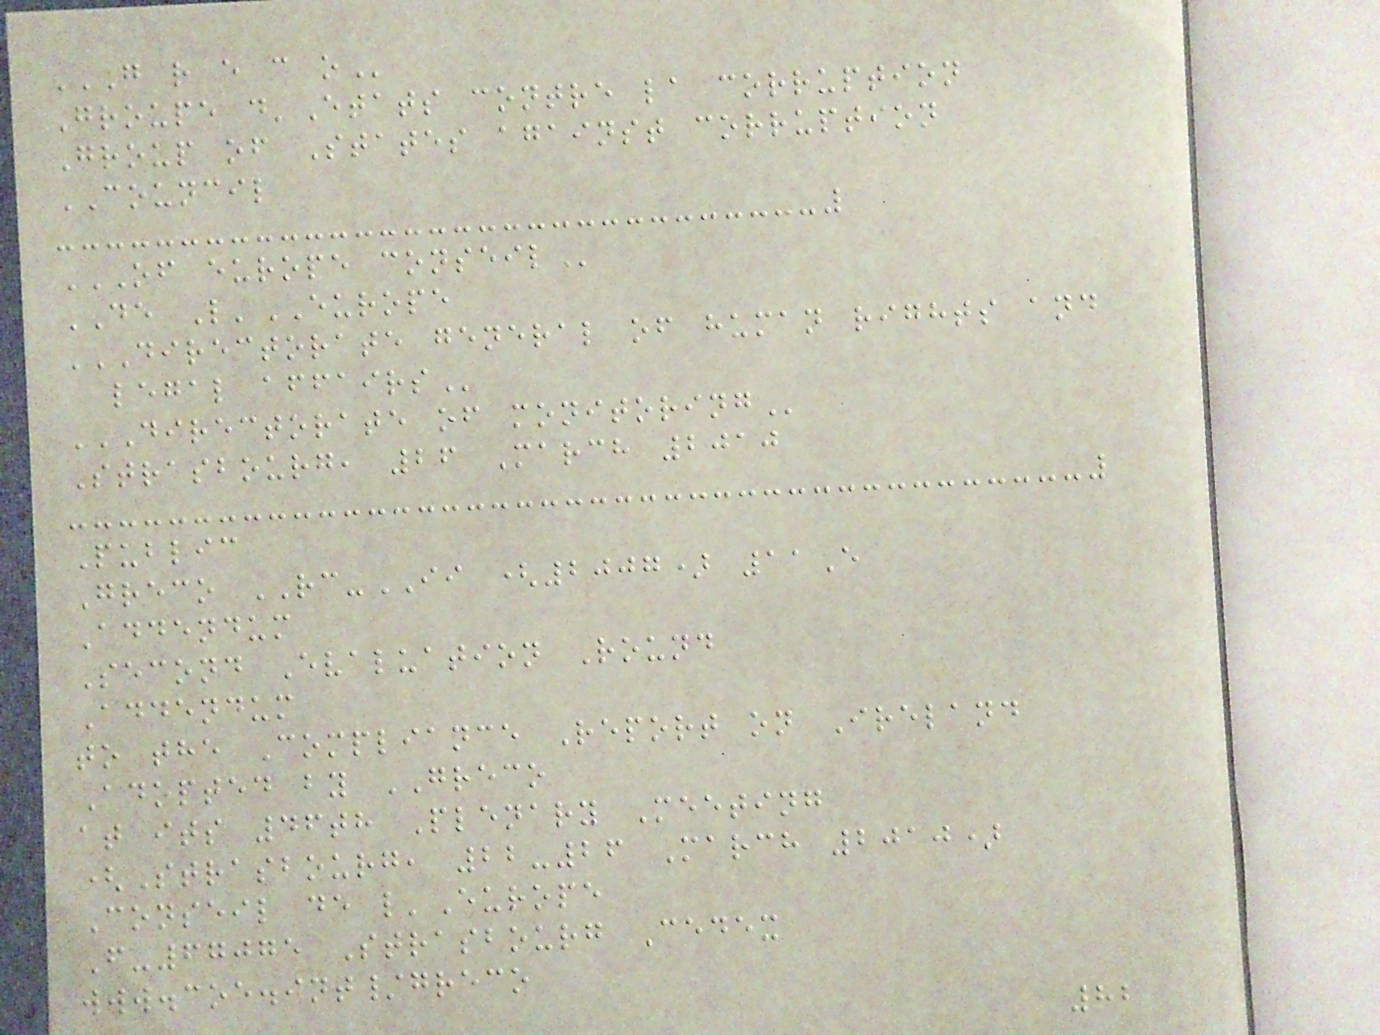G R E C O
Groupe d'Etats contre la corruption
Group of States against corruption
COUNCIL
OF EUROPE CONSEIL
DE L'EUROPE
DIRECTORATE GENERAL OF HUMAN RIGHTS AND
LEGAL AFFAIRS
DIRECTORATE OF MONITORING
Strasbourg, 26 March 2010
Public
Greco RC-II (2007) 11E
Addendum
Second Evaluation Round
Addendum
to the Compliance Report on Ireland
Adopted by GRECO
at its 46th Plenary Meeting
(Strasbourg, 22-26 March 2010)
Conseil de l'Europe
F-67075 Strasbourg Cedex
www.coe.int/greco
82
